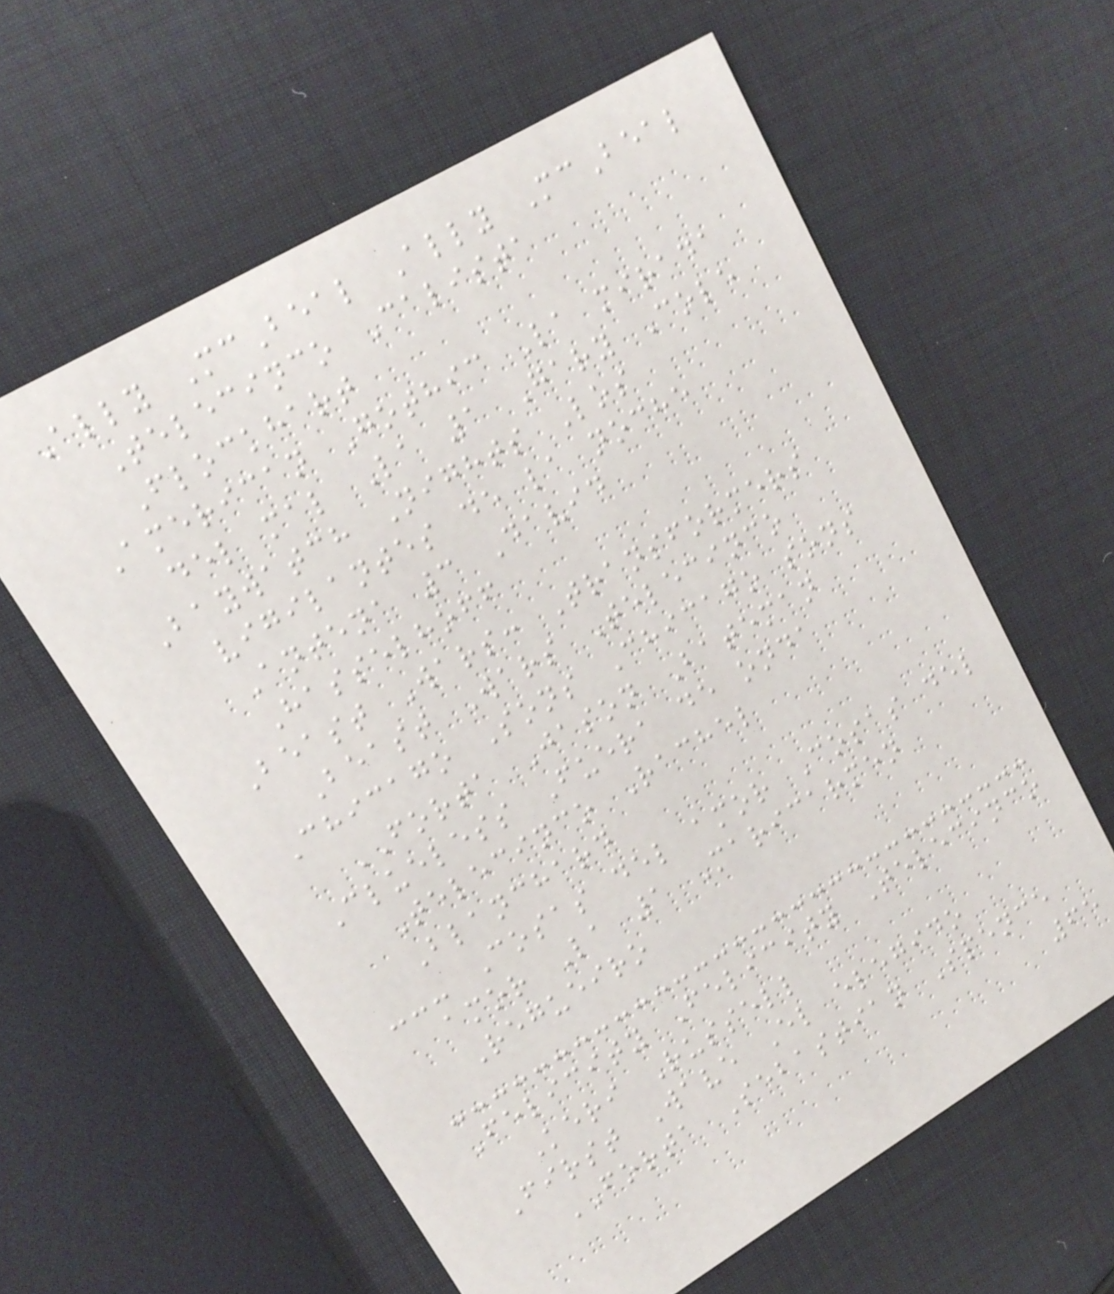Ally McBeal Ally McBeal
Telecinco Calista
Flockhart
American Gothic La mirada
del mal La 1 Gary Cole
Baywatch Nights Los
vigilantes de la noche
Antena 3 David
Hasselhoff
Beast Wars: Transformers
Beast Wars Telecinco
Chicago Sons Chicago sons
FORTA Jason Bateman
Clueless Fuera de onda
Telecinco Rachel
Blanchard
--- Cosas del amor Cosas del
amor La 1 Maricarmen
Regueiro
Felicity Felicity Telecinco
Keri Russell
First Wave El elegido
FORTA Sebastian Spence
65
